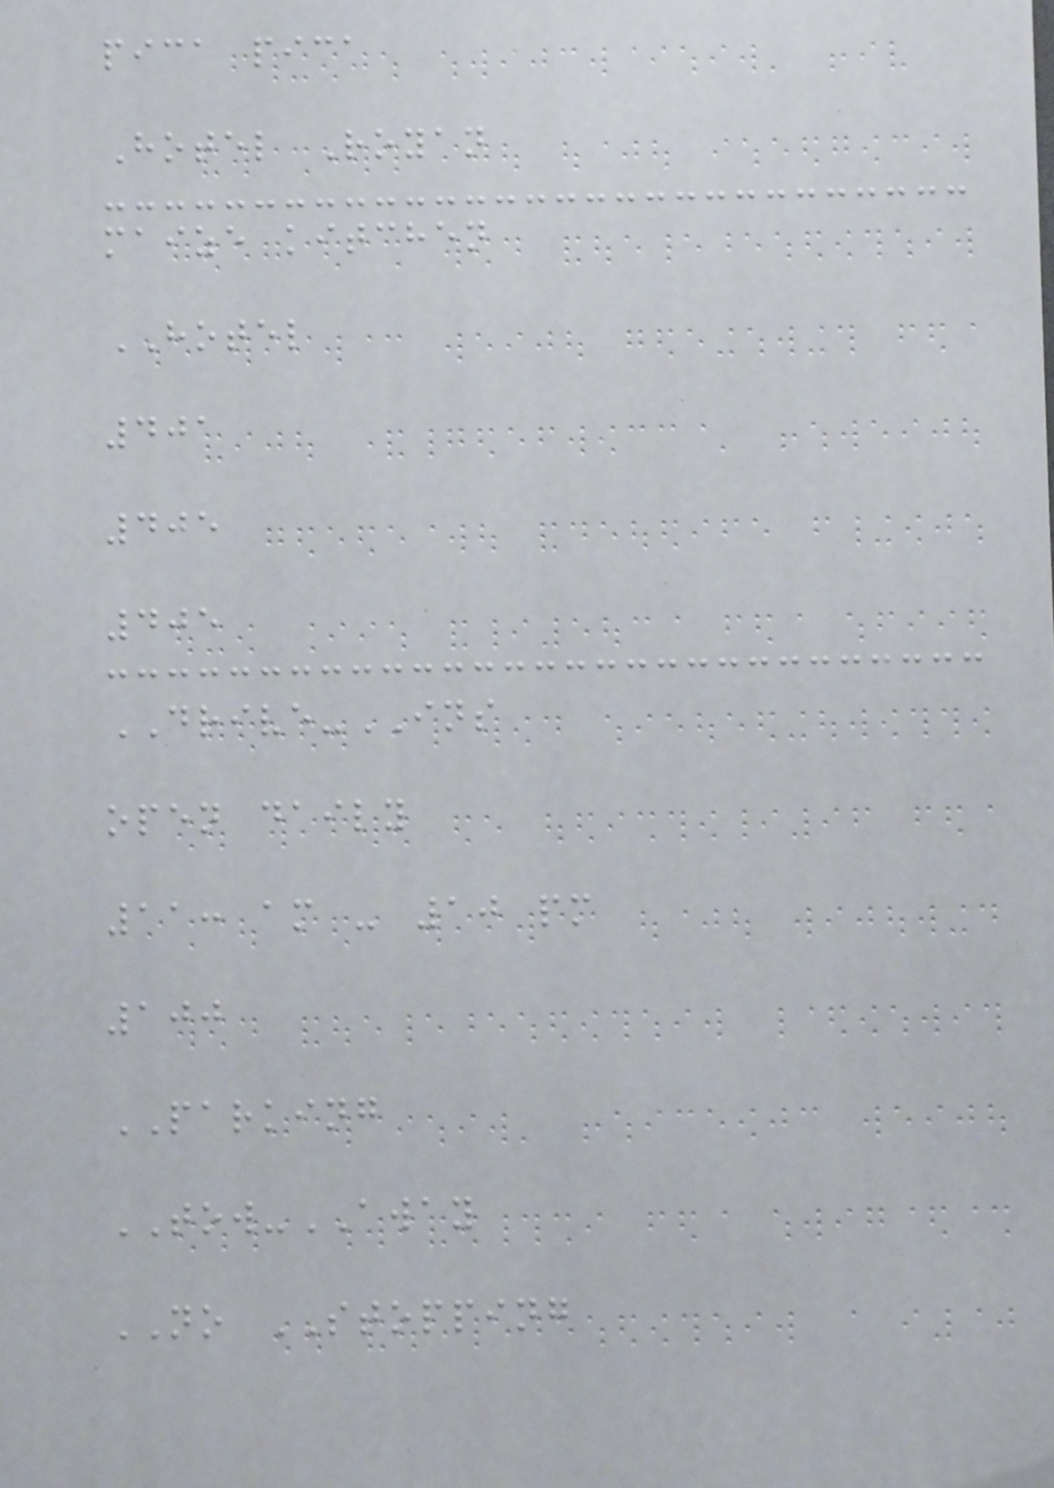pica pica
Hotel Royan
maize kitchen
HOTEL
401
405
405
DRIVE-INS
open daily
11: am - 10 pm
100
PARKING
TOW-AWAY
NO STOPPING
